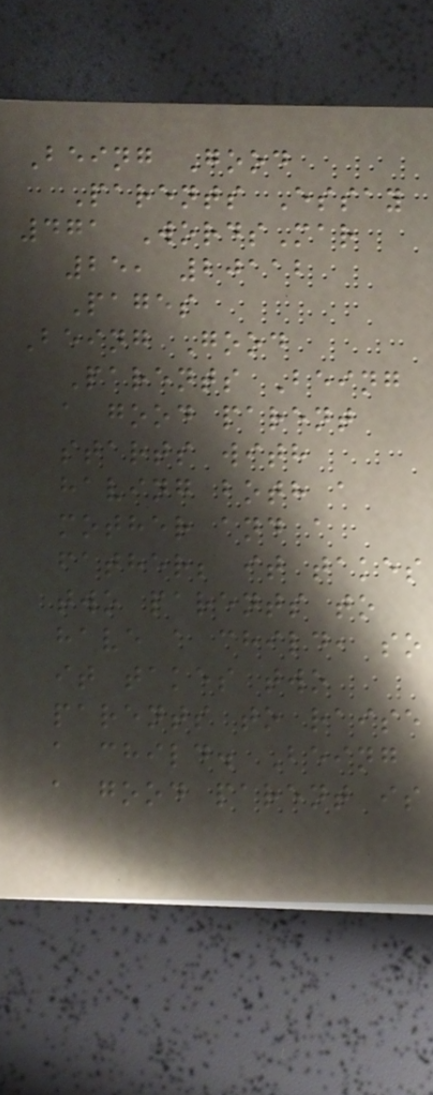Being Good
Parents Essay
471 WordsMar
25, 20112
Pages
Being Good
Parents Being
a good parent
starts with
having both a
mother and a
father; it takes
two parents to
have a child, so
it takes two
parents to raise
a child. Being
a good parent is
